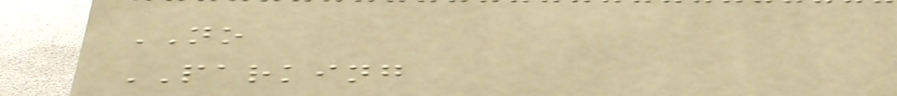NO
PARKING
